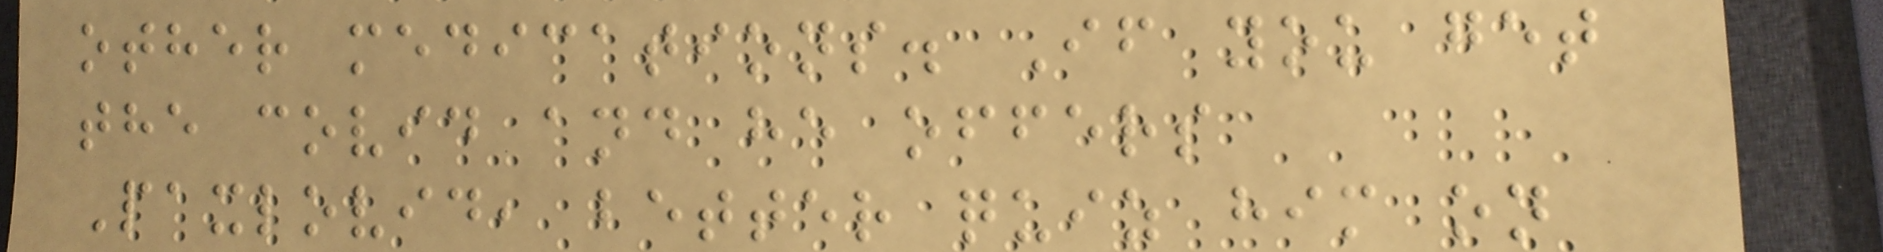other medications. If you get
the covid and he offers
Paxlovid, better quiz him on
